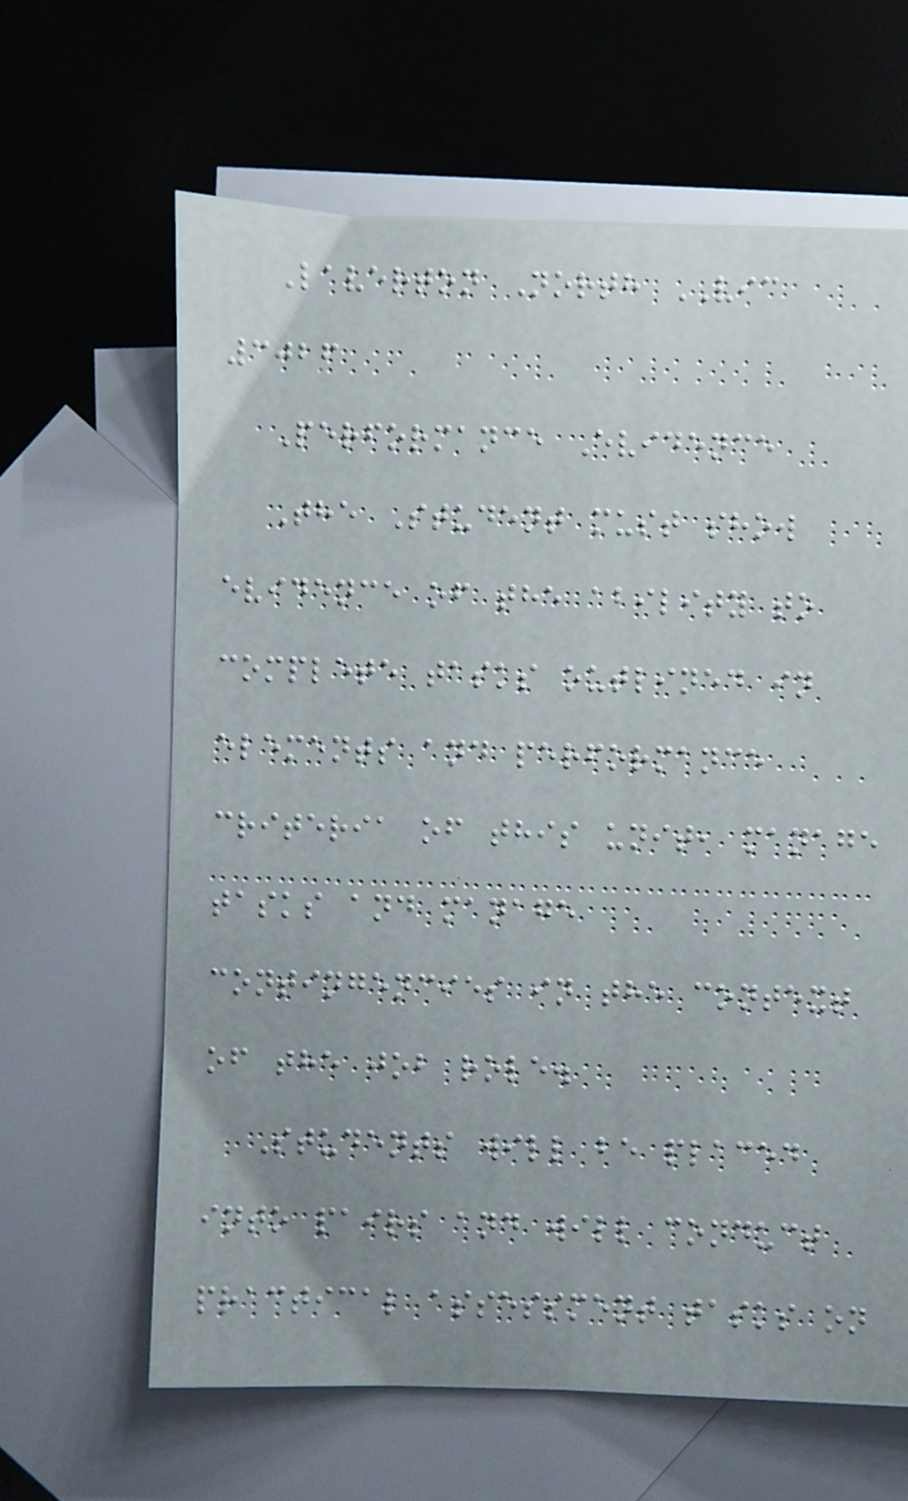Laverton North VIC
3026
Performance Evidence
The Student must show
evidence of the ability to
complete tasks outlined in
elements and performance
criteria of this unit, manage
tasks and manage
contingencies in the context
of the job role.
Students will be placed
into pairs and will conduct
practical assessment tasks on
